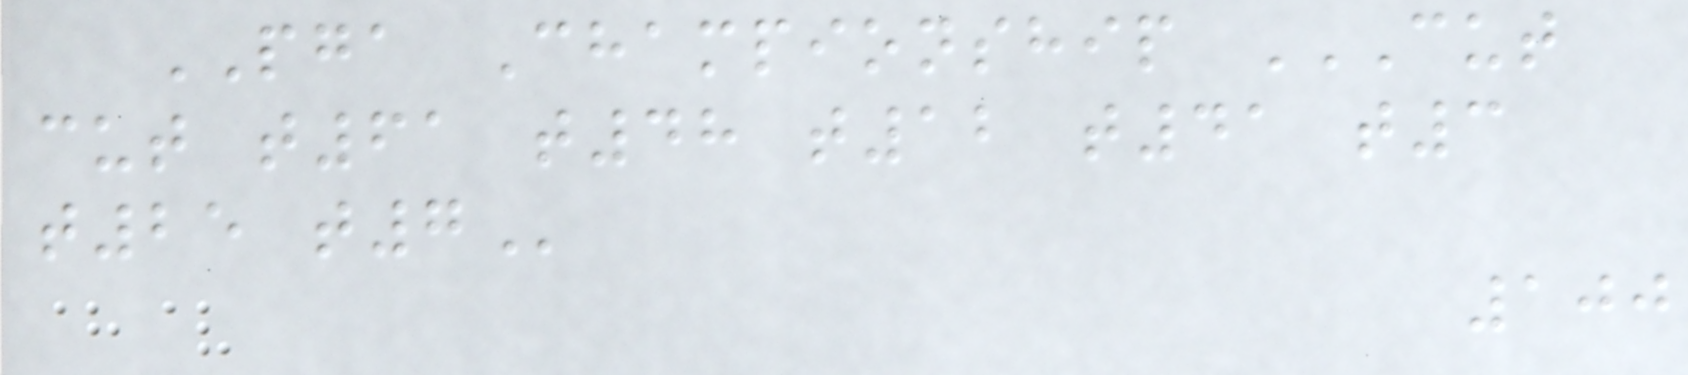PGA Championship CUT
CUT T61 T48 T12 T41 T3
T25 T7
100
